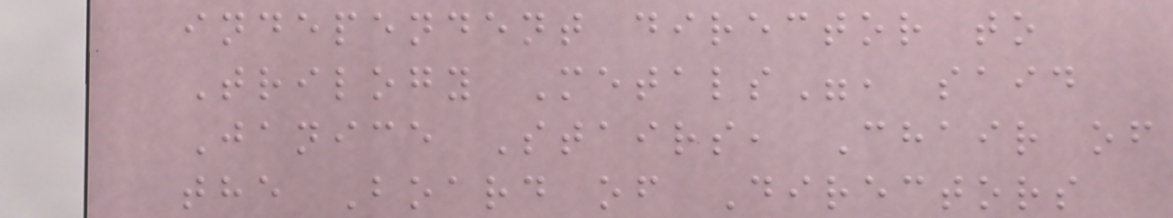independent director to
Trilogy Metals", said
Janice Stairs, Chair of
the Board of Directors
